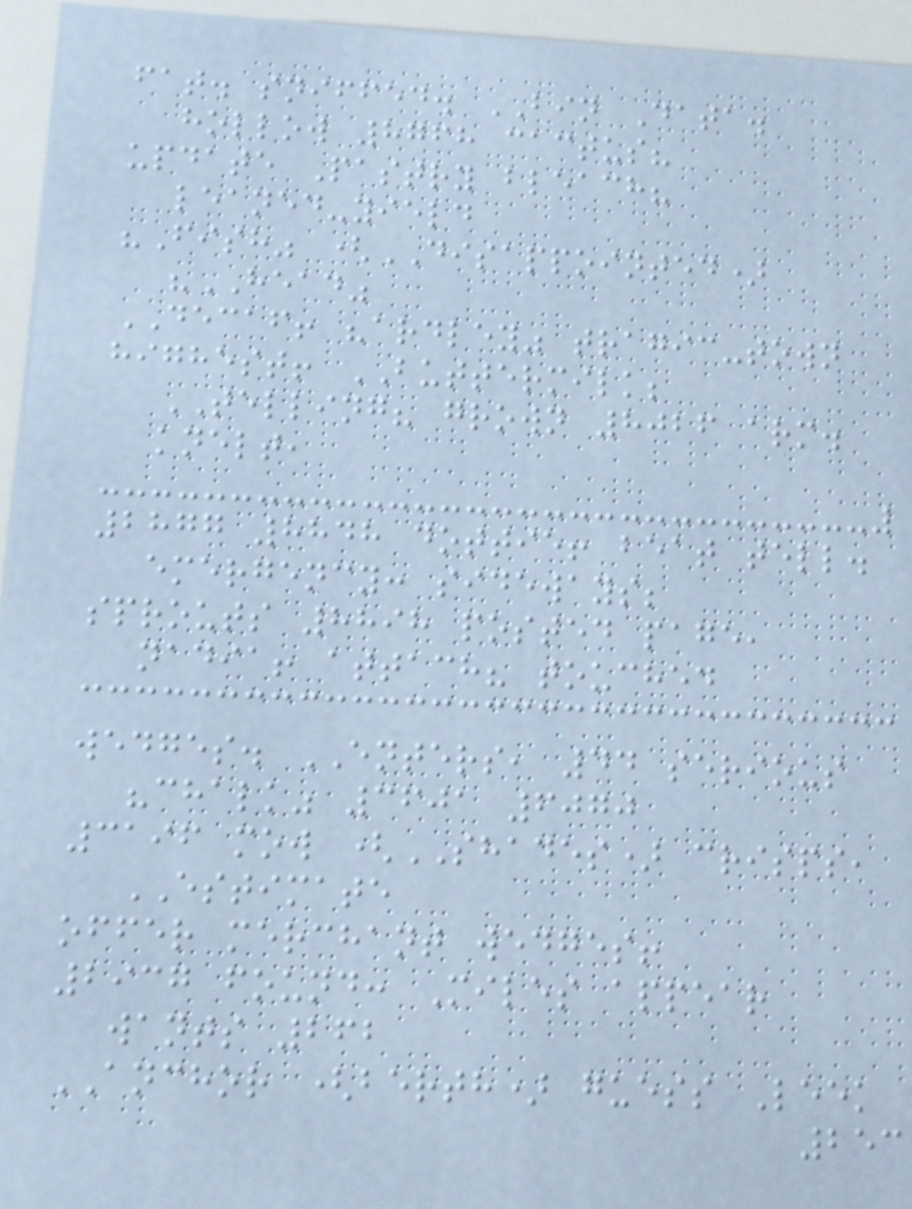fat. sniffed. BIN Data.
hollow 8768 cactus?
update Pastry bleach?
leaned-yield
"Fish" (DISAPPOINTED)
"HEAD"
DECAF! "ardley" tragic-town
highest! BUTTERMILK;
TELLING? grown 8026 arm.
knelt,
2877 8848 dottie! beat tell.
emergency: sideways;
sprouts 8898 posted page,
nadia! attach? touched
wedges. ENTERS, 44 serious
"chalk" 3601 6070
3196 mow (SHADES) crisps,
ESTIMATE
offer merchant wedges!
2937 found: Miles appear
wants 262
ANCHOR (berth) guess Leek
253
